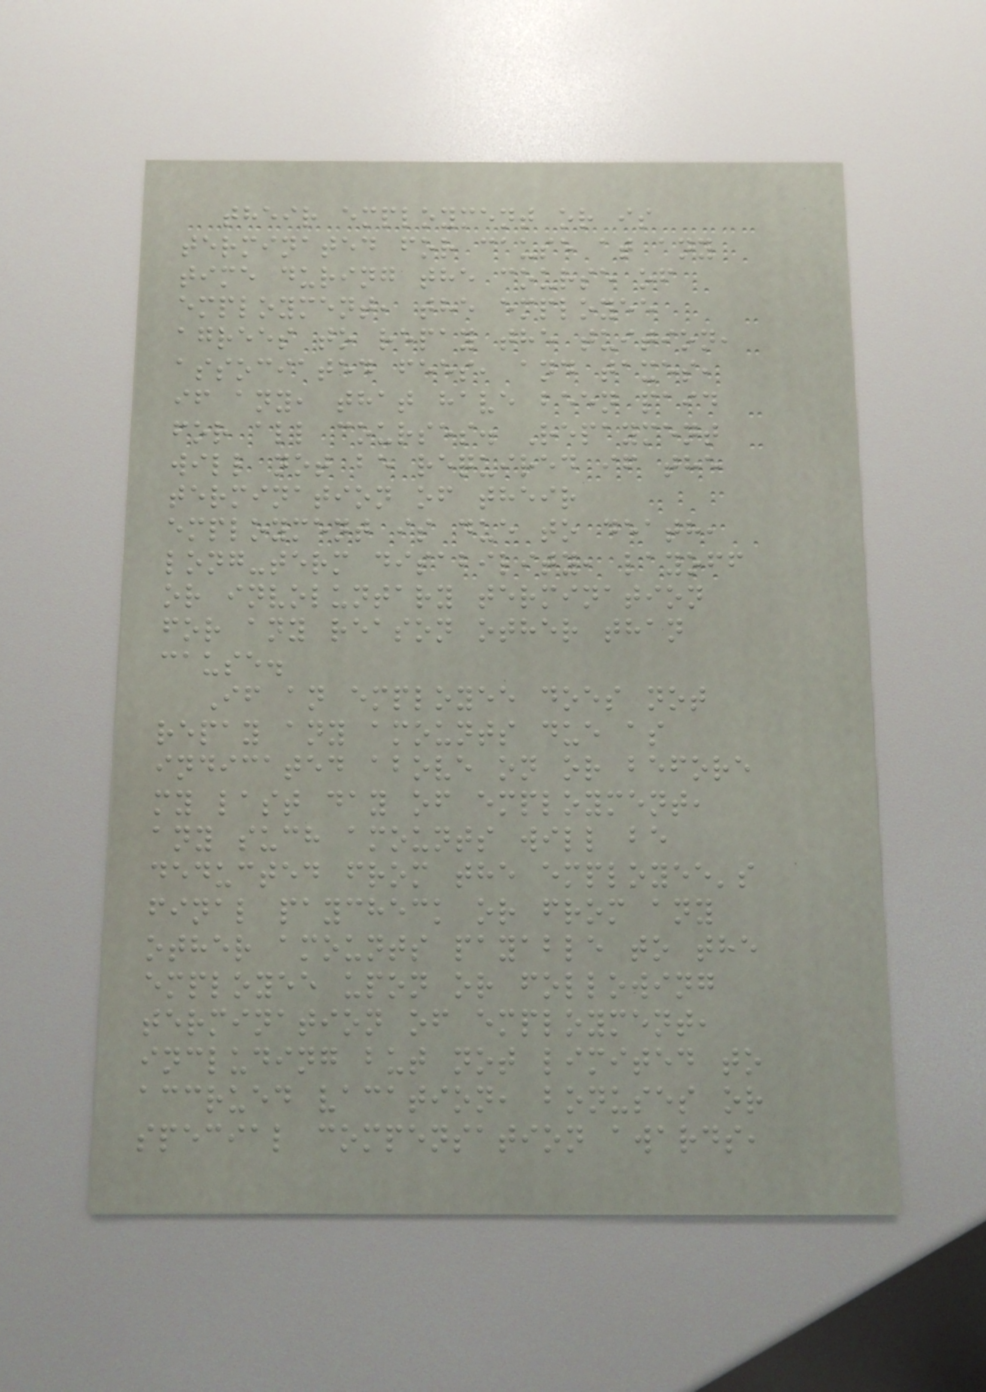their employment or is
terminated for cause at any
time during the course of
employment, the employee
agrees to repay the tuition,
associated fees, and taxes,
if any, that have been paid
for all courses. Repayment
will not be required if the
termination of their
employment is due to death,
long-term disability, layoff
or involuntary termination
for any reason other than
cause.
If an employee does not
repay any amounts due as
indicated above on or before
my last day of employment,
any such amounts will be
deducted from the employee's
final paycheck or from any
other amounts payable to the
employee upon or following
termination of employment,
including but not limited to
accrued vacation, bonuses or
special compensation awards,
